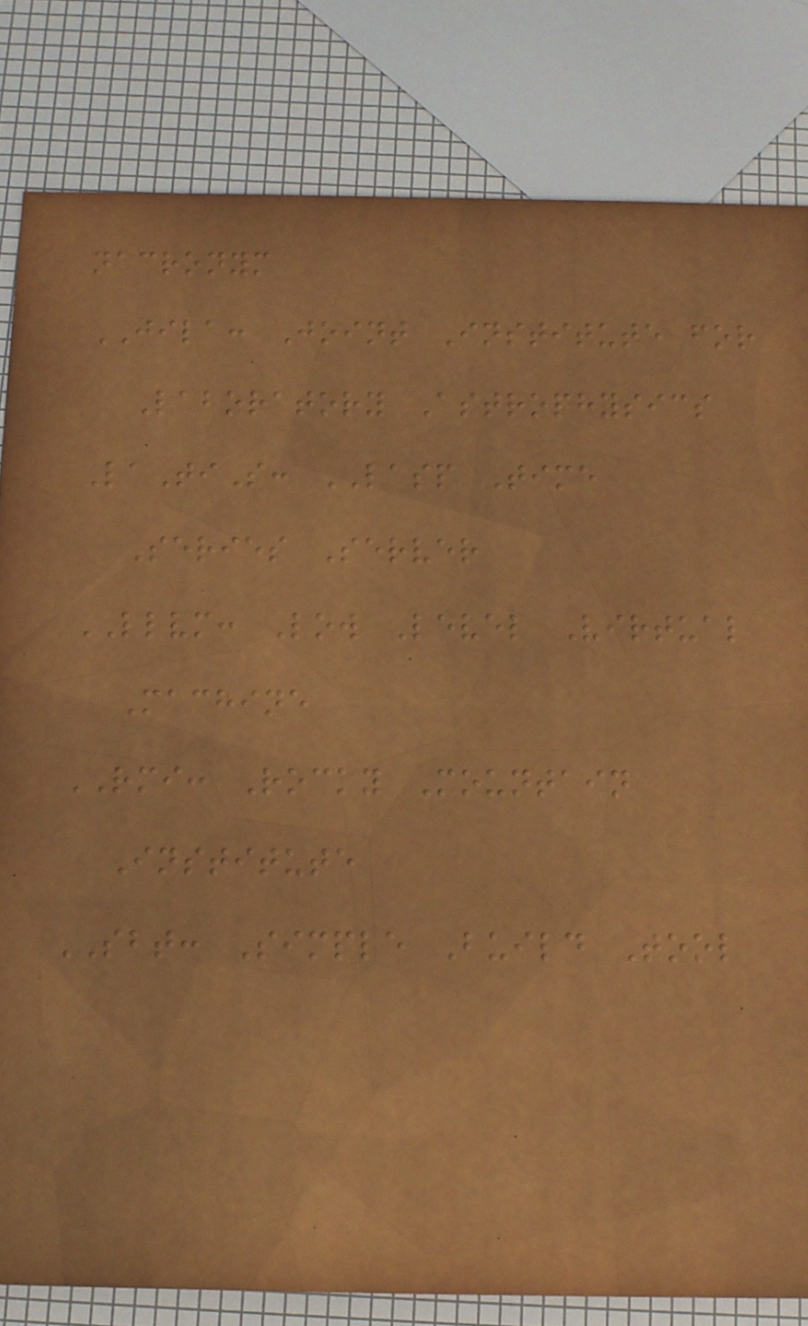nacronym
JILA: Joint Institute for
Laboratory Astrophysics
LaTiS: LASP Time
Series Server
LLVM: Low Level Virtual
Machine
RMI: Rocky Mountain
Institute
SBT: Simple Build Tool
